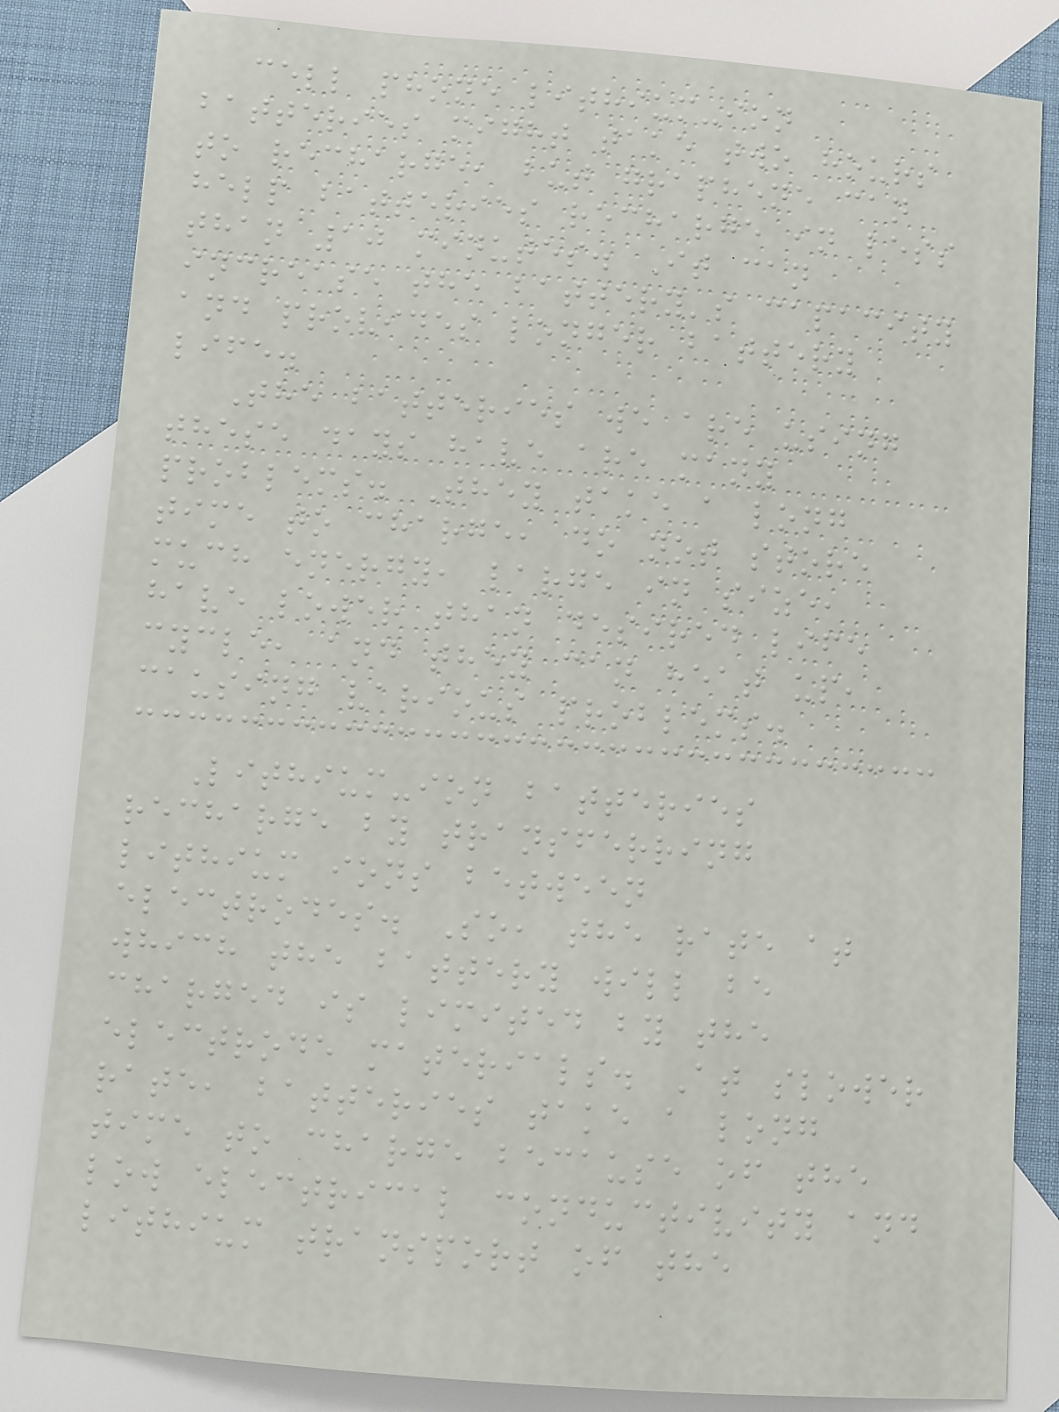cell phone lithium-ion
batteries might take two hours
to recharge, but graphene can
help batteries recharge in less
than 10 minutes. It can
increase the battery's capacity
and provides longer battery
life.
The batteries we are using
these days have are many
problems. They take a long
time to charge, do not store
much energy, large in size,
have lower than desired life
cycle, and they can heat up,
causing various problems.
Lithium-ion batteries
recharge by transferring
lithium ions between
electrodes. So, the rate at
which the battery will be
charged is limited by the
electrode materials. At slower
rate, batteries take a long
time to charge because of the
low electrical conductivity and
lithium transport of the
